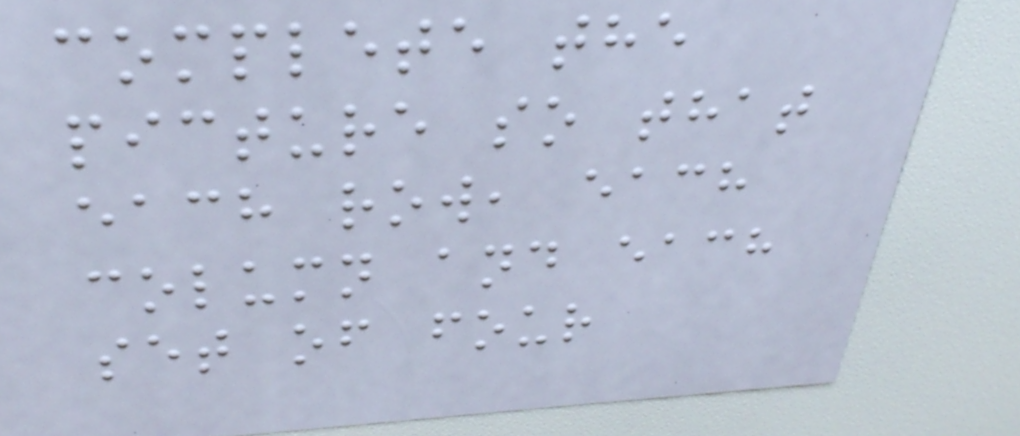complete the
picture so that
each row, each
column and each
set of four
